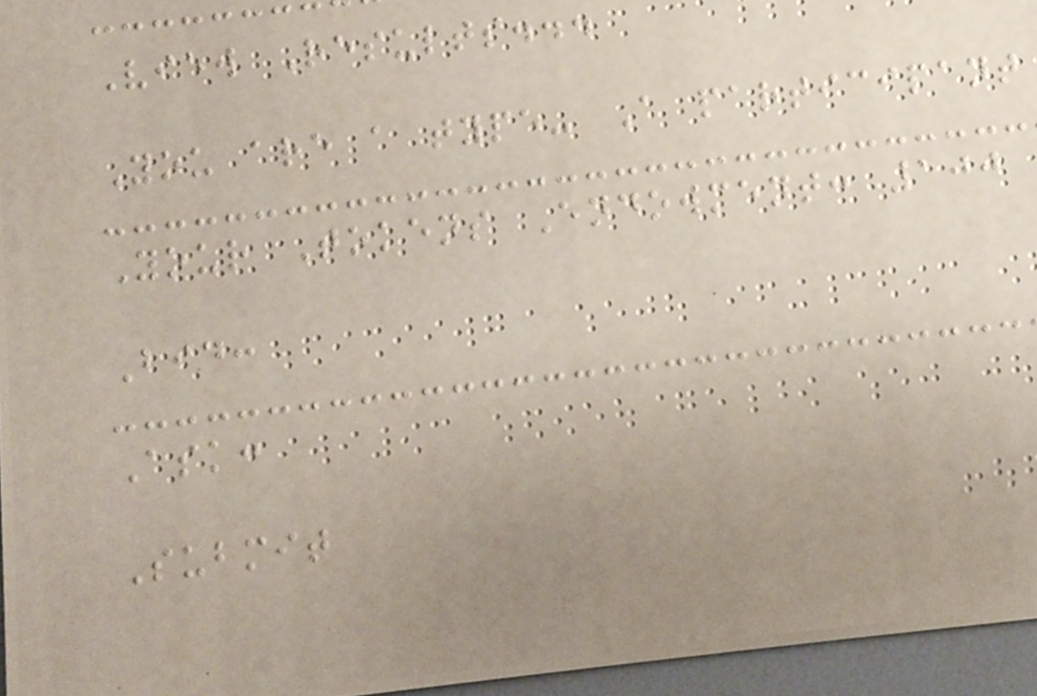View Results...
You are a type- A participant
Your Tokens Endowment: 100
Bid:
Ask:
Submit
